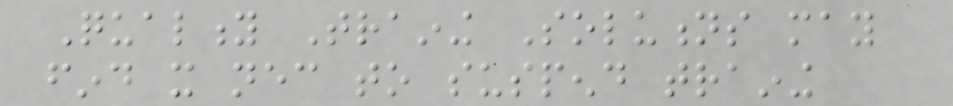Quality Training Solutions may
find it necessary to suspend training
